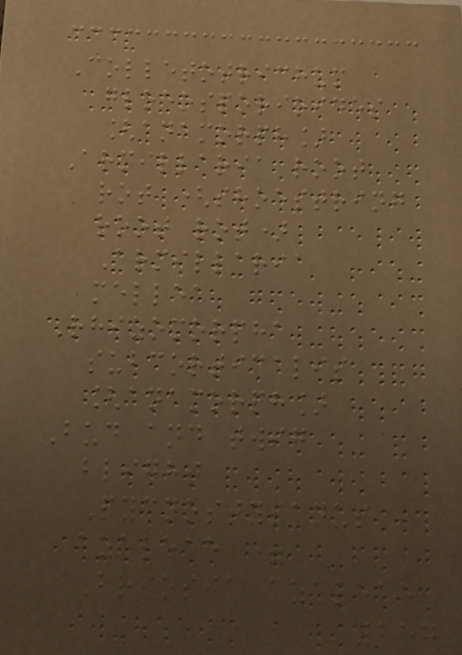Colletotrichum
gloeosporioides
[anamorph]
Armillaria root
rot (shoestring
root rot)
Armillaria
mellea
Rhizomorpha
subcorticalis
[anamorph]
Bud and twig
blight
Pycnostysanus
azaleae =
Briosia azaleae
257
